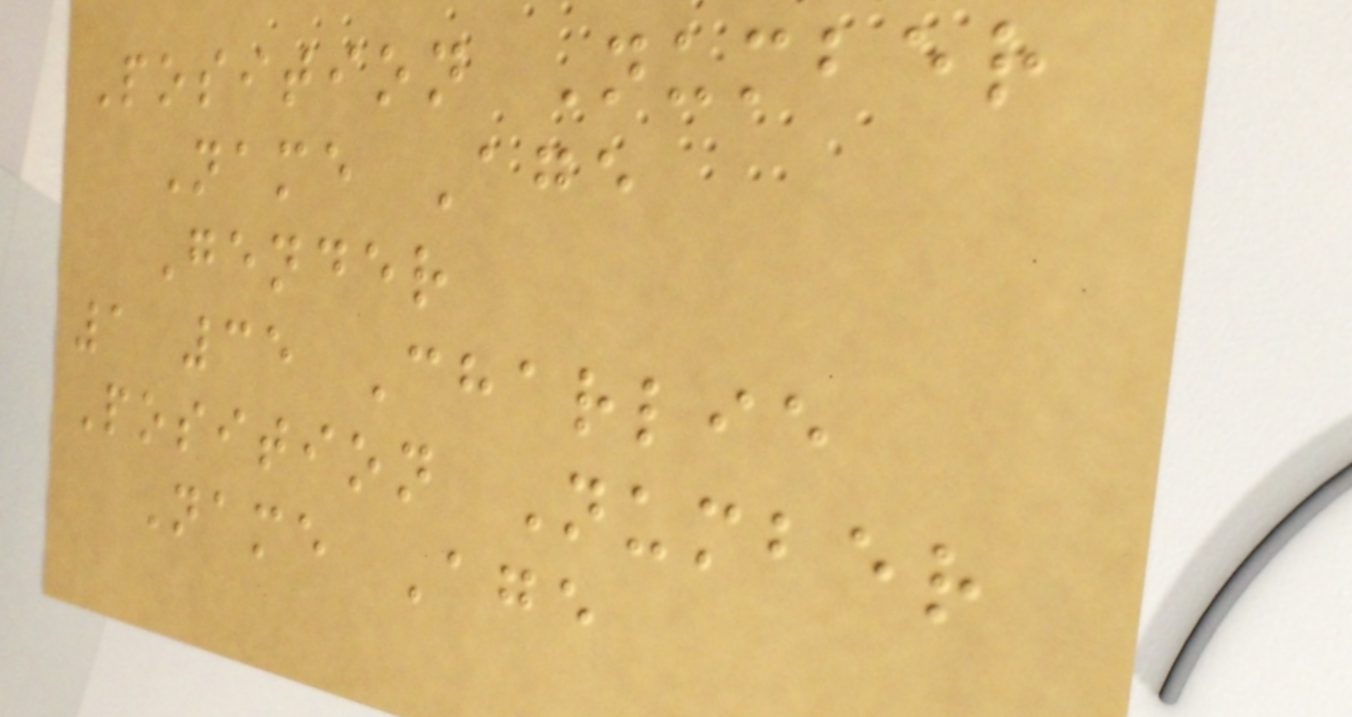Position Number
Name Age
Gender
1 35 Charlie
Position Number
Name Age
